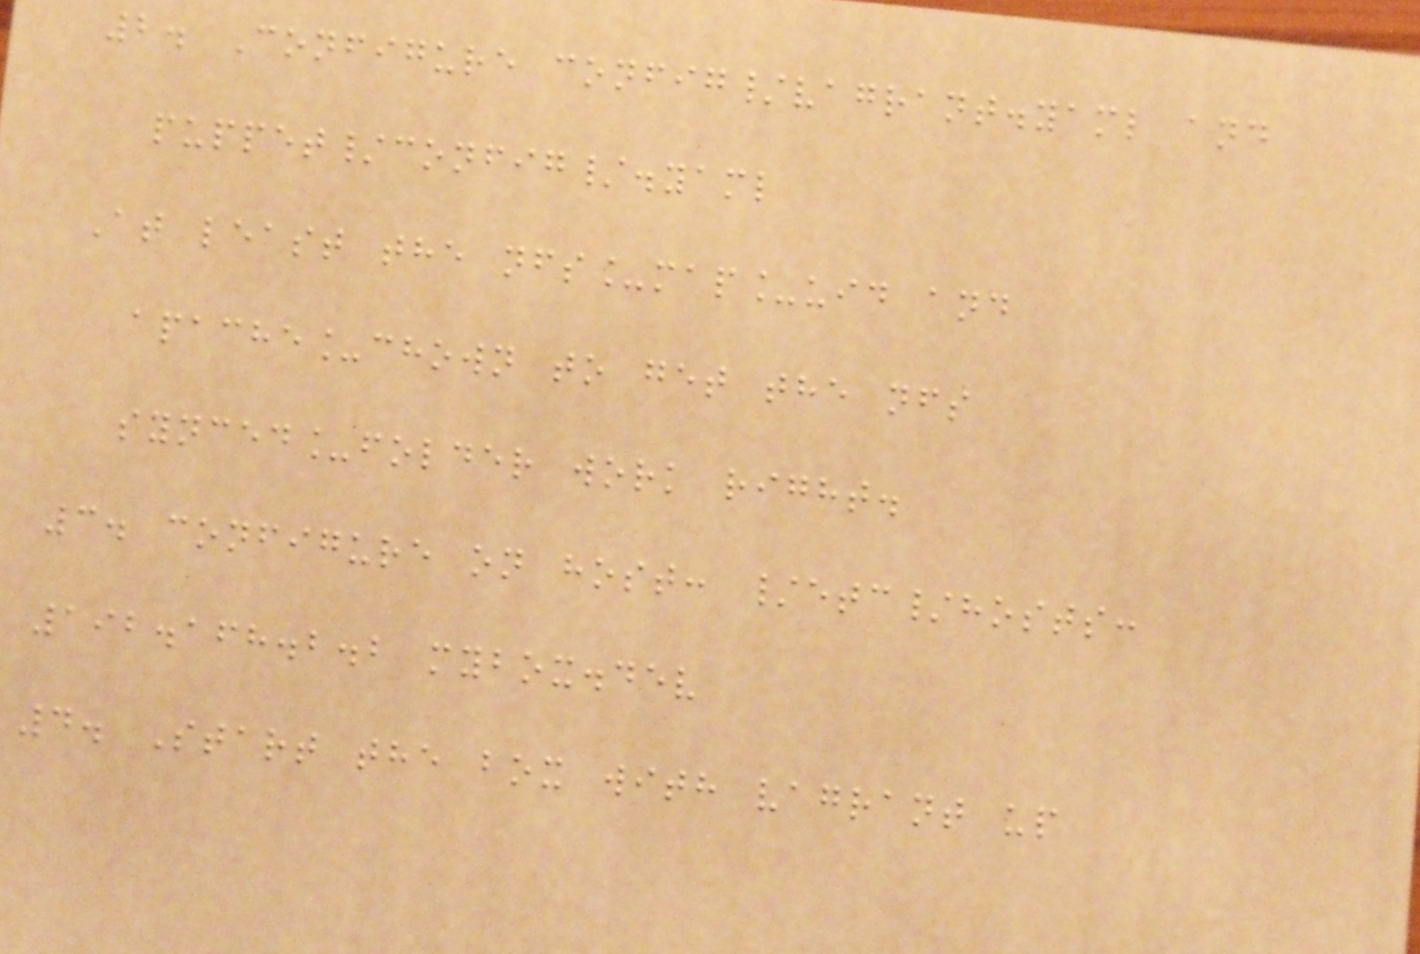2. Configure config/vagrant.yaml and
puppet/config/.yaml
At least the nfs_map_uid and
apache_chown to get the nfs
synced_folder work right.
3. configure on host: /etc/hosts:
192.168.2.2 mybox.dev
4. Start the box with vagrant up
